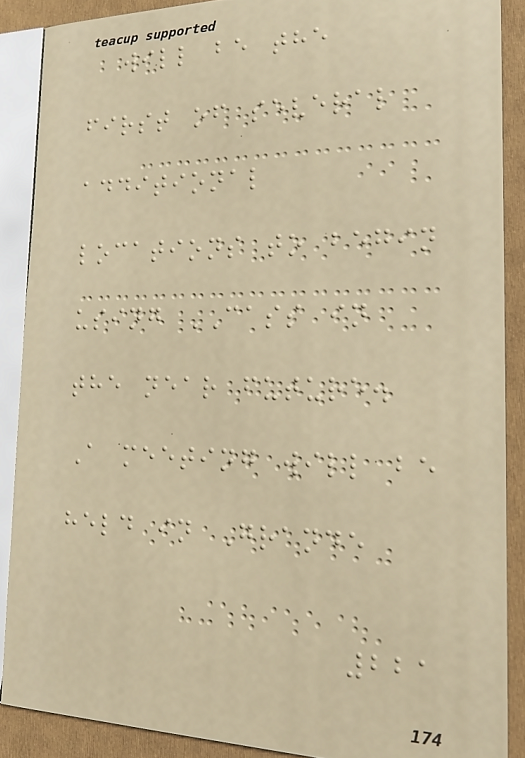will be the
first of several
additional
locations to begin
using CASS in
the near future.
A meeting will be
held in Grande
221
